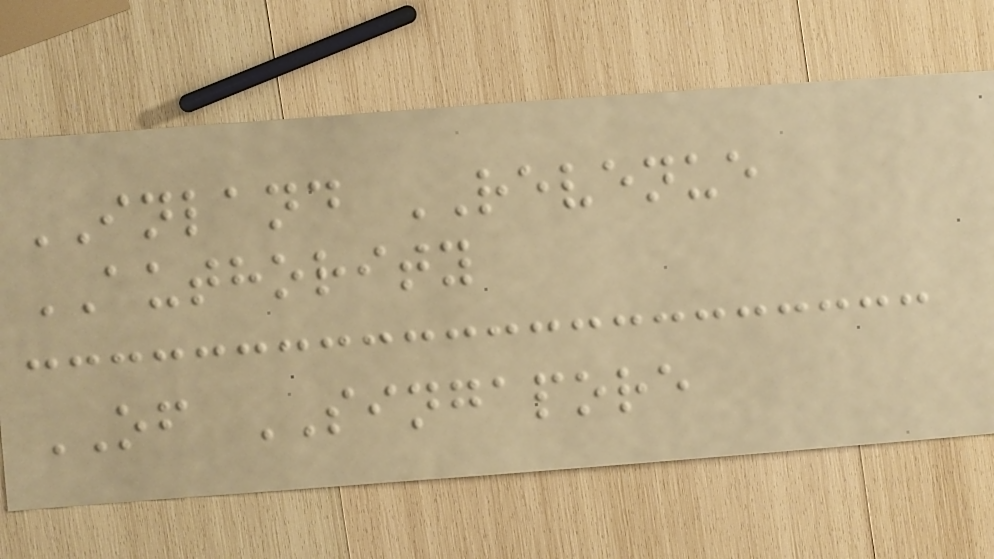INLAND REVENUE
AUTHORITY
OF SINGAPORE
